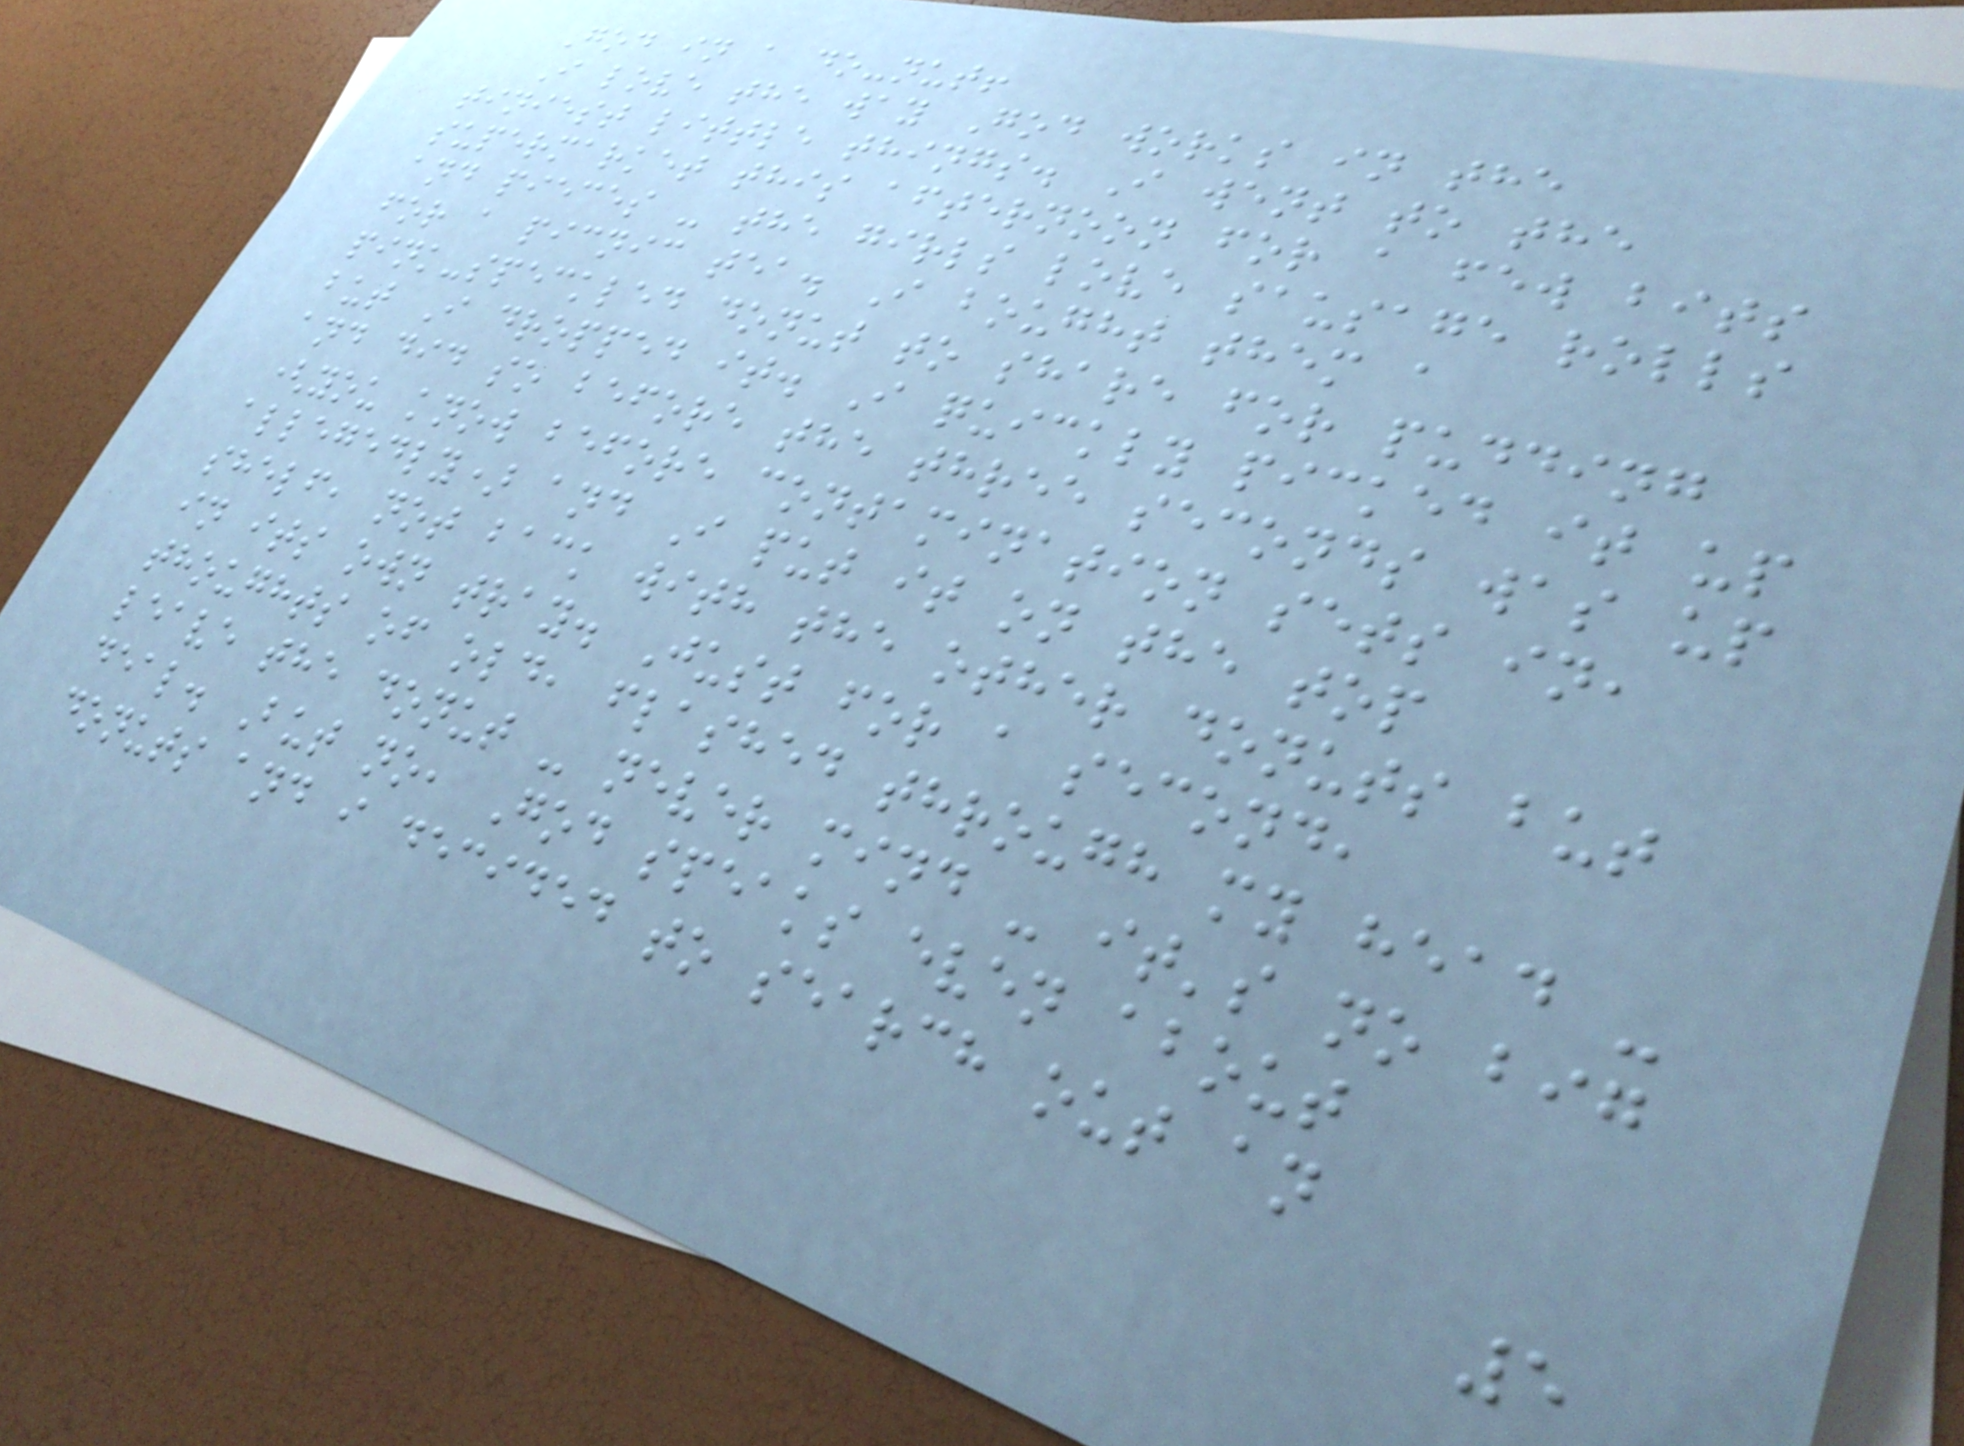God in a do-nut!
I love the way God works in the
tiniest little things. I went to the
supermarket this afternoon for a few bits
and pieces - the girls love sausage rolls
for a picnic tea. I bought them a
pink-speckled donut to share for pudding
but I dropped it. I quickly picked it up
and did so before the three seconds was up
(you know before contamination sets in,
allegedly) and I put it on the top
shelf, not back with the other donuts but
in its own tray. Just for a second,
thoughts of old, flashed through my head -
leave the donut - never mind - it's no big
deal. But no, God speaks even about
donuts and i decided to search out an
5
